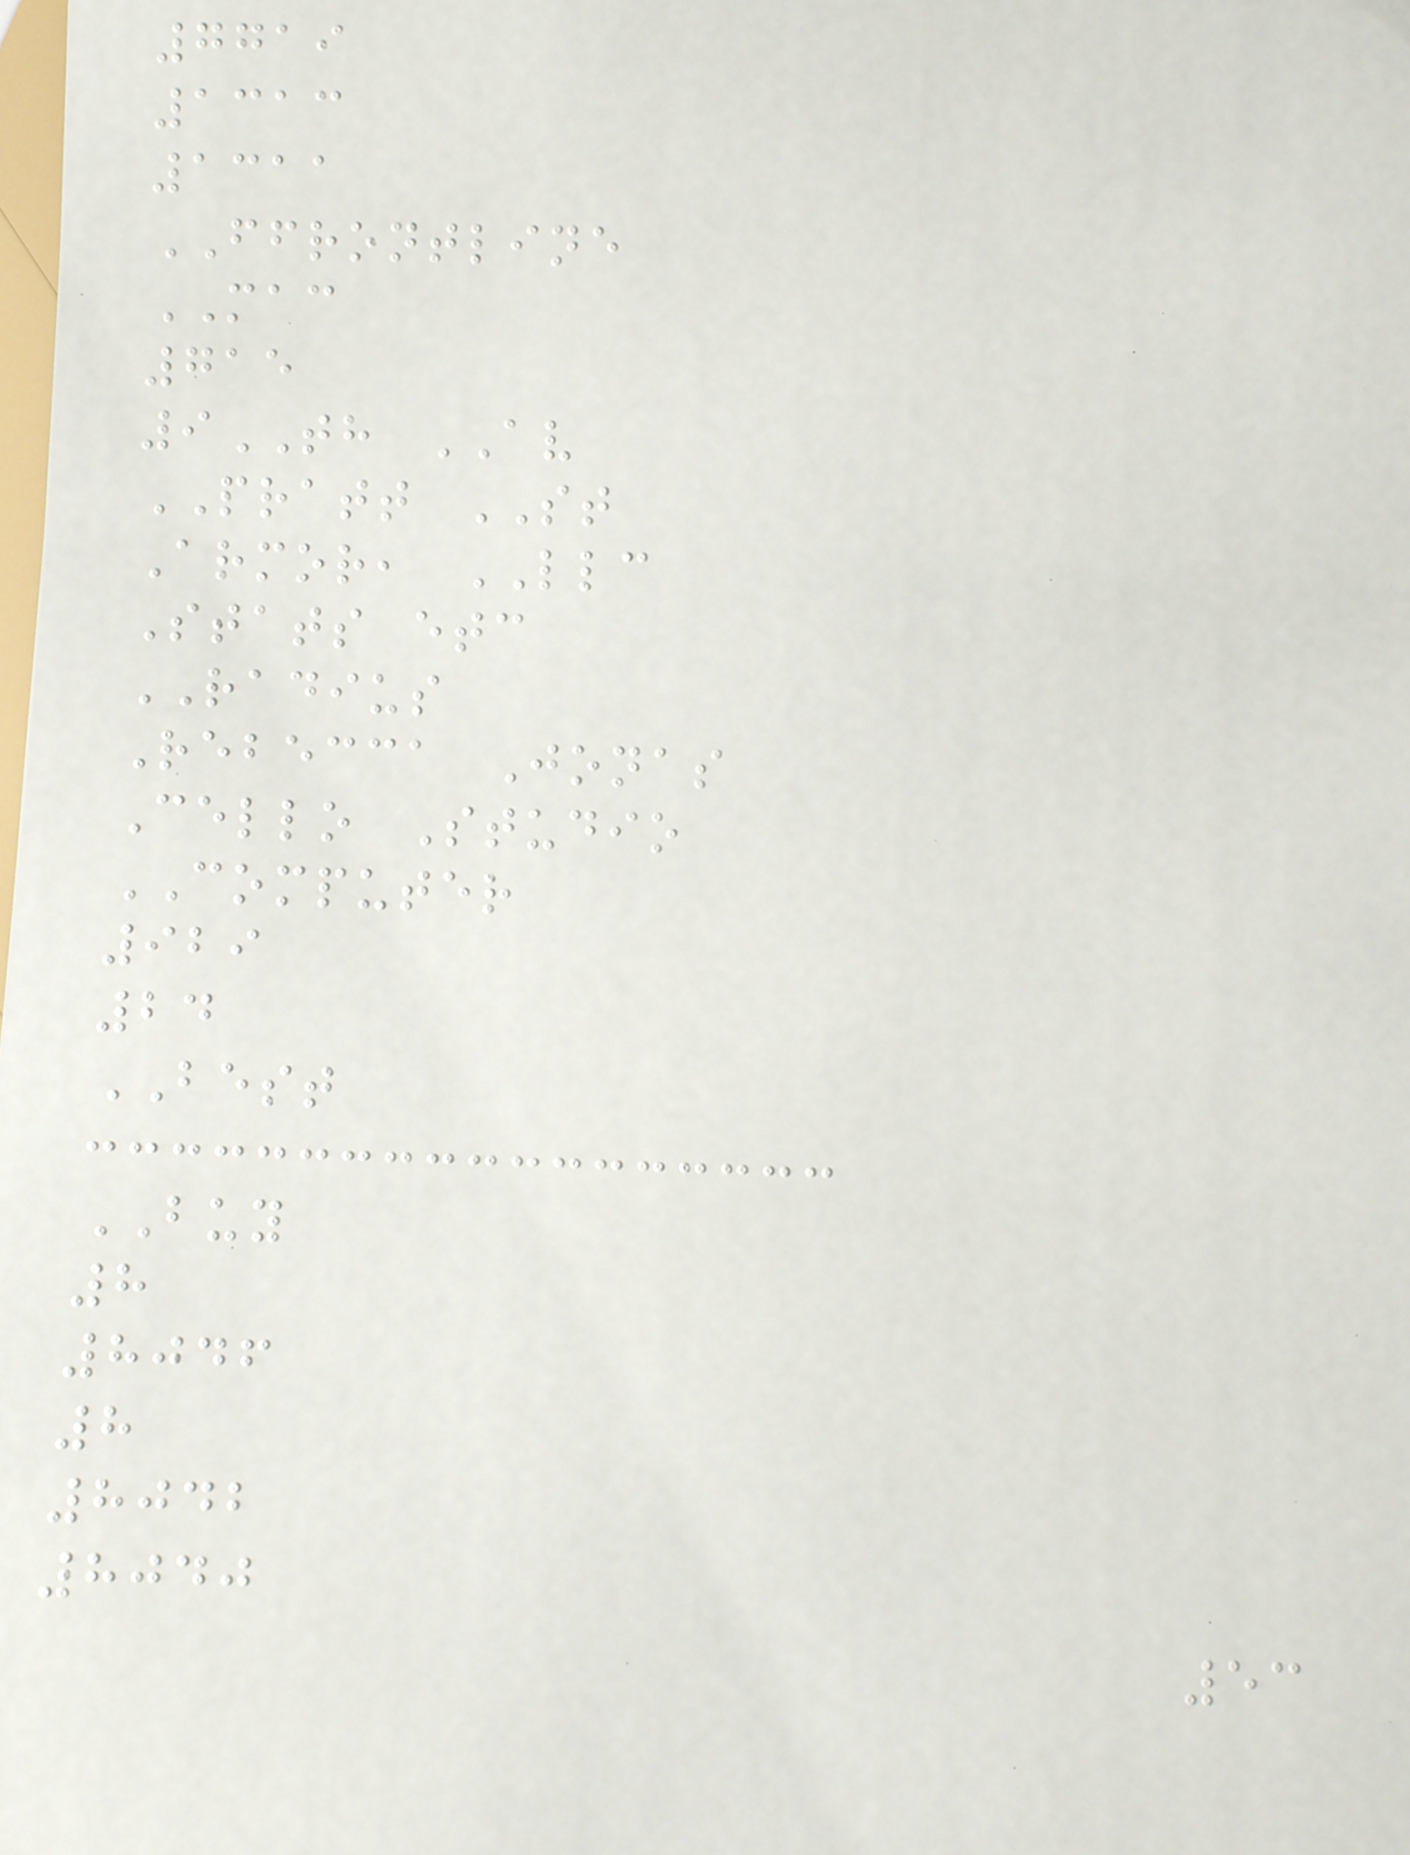7719
1313
1311
FFRONTLINE
MAC
715
9TH AV
PRATT ST
Armor, LLC
Stats etc
RADIUS
Rebecca Jonas
Cello Studio
COMPUTER
929
24
BEST
BUY
8
8046
8
8042
8040
53
